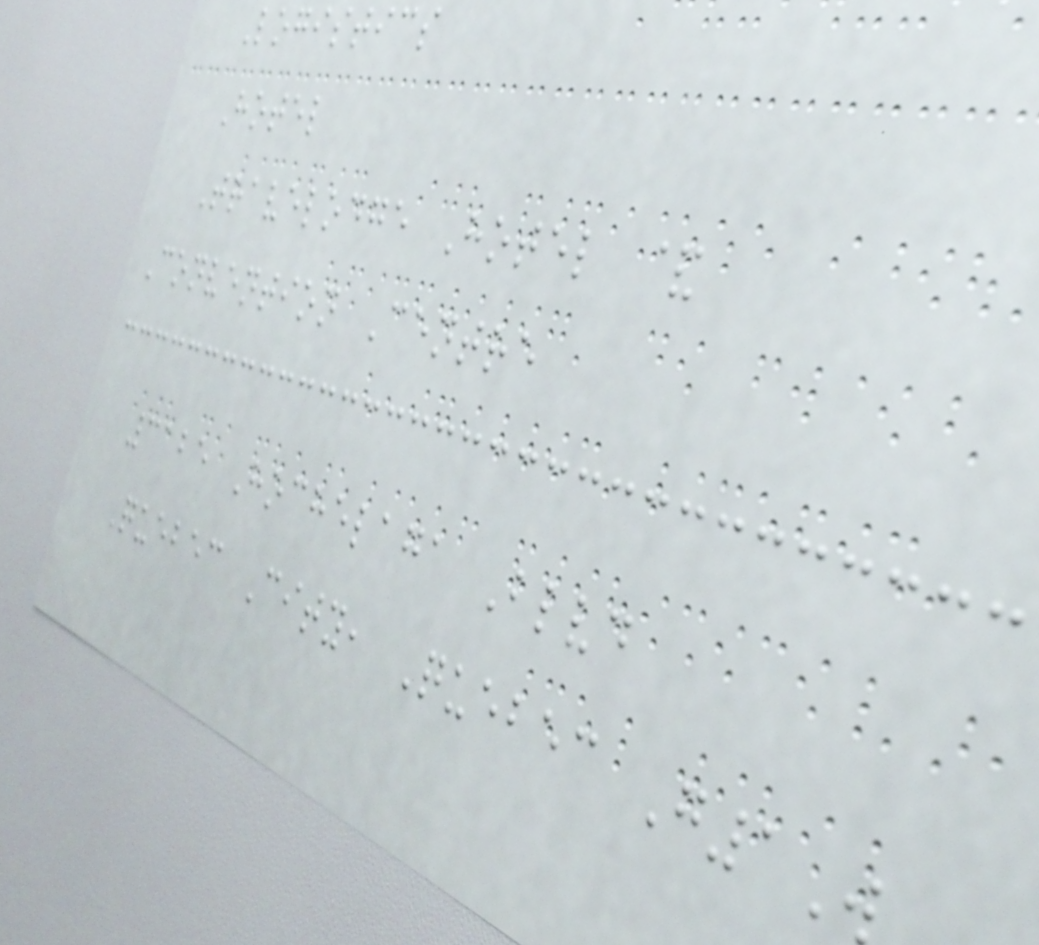Logistics
Hotel
Travelodge Hotel &
Convention Centre
3125 Hochelaga Blvd
Quebec City, Quebec G1W
